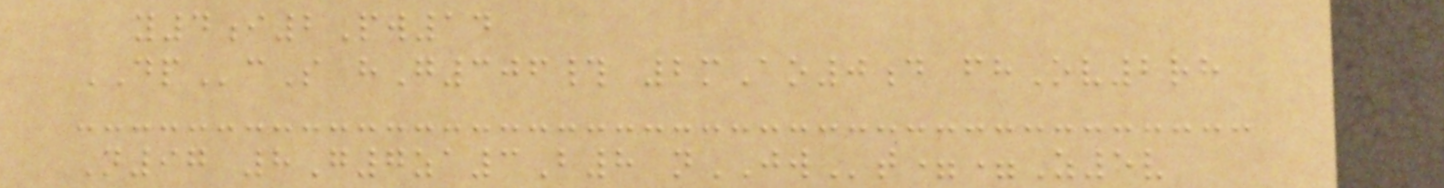y4i2Pw14
DPcS hG306# 2mAo0d fhOv2rh
N97 8G7za3B8 nJWt==Z5v
